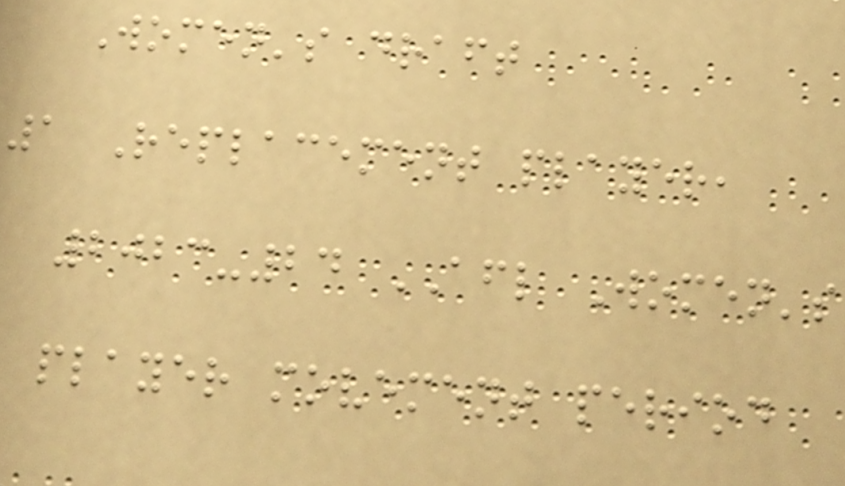Women's draft
1 Replacement player,
2023-24 AFL Women's
player movement period
